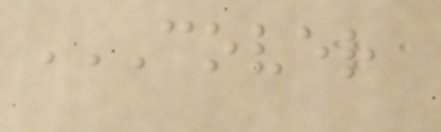COVER
